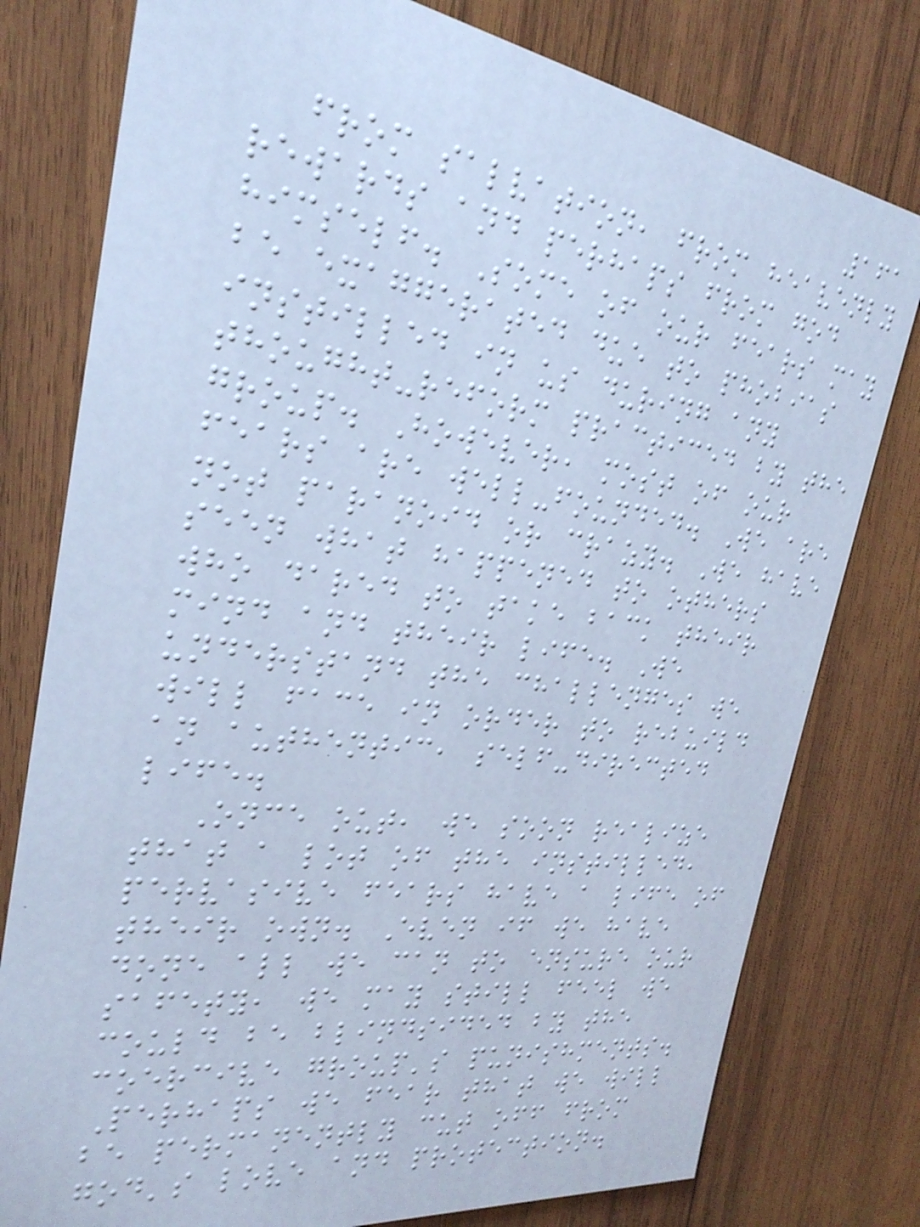161
from salvation, from heavenly
rewards and perhaps from god
himself. Some of our fears may
be exaggerated due to phobias
instilled in us during any
thought-reform practiced by the
group. However, most of our
fears are well-founded. We are
not paranoid or crazy. We have
seen what happened to others
who dared to take back their
mind and their life. We
understand the challenges we
will face in order to rebuild
an authentic, self-directed
life.
Once out, we soon realize
that a lot of the instilled,
pervasive fears have a life of
their own. Even if we have
done all we can to ensure our
safety, we may still feel we
could be blindsided by the
coercive group's punishments.
Perhaps we fear that we will
be permanently cut off from
god's love and protection.
